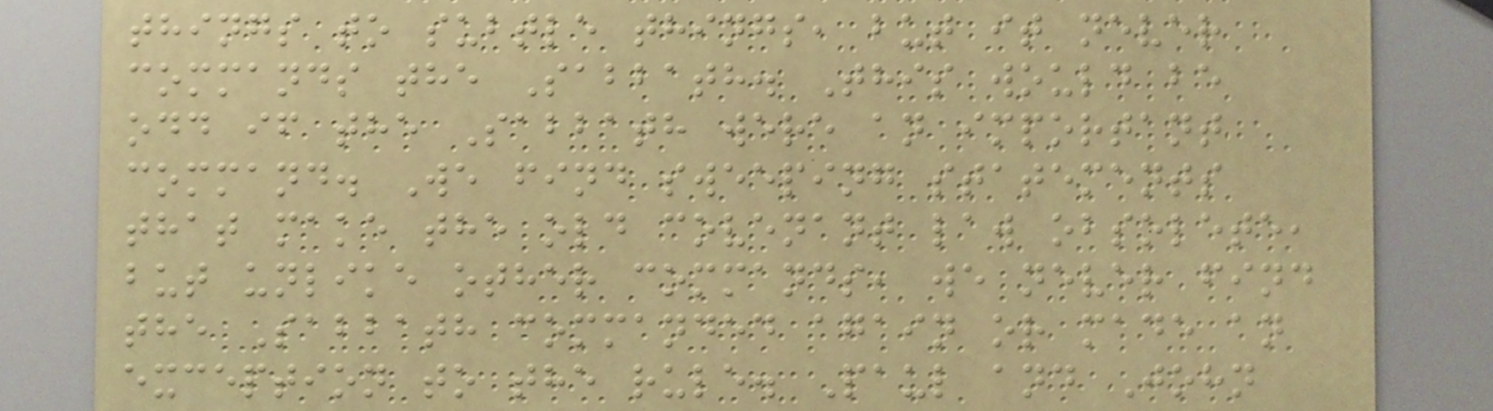things to subtle things, but it never
commands the Sabbath. This would be
odd if the Sabbath were an important
command. We find sweeping statements
that make the old covenant law obsolete,
but unlike other commands, we never find
the Sabbath commanded again or made an
exception to the rule. Paul and John
